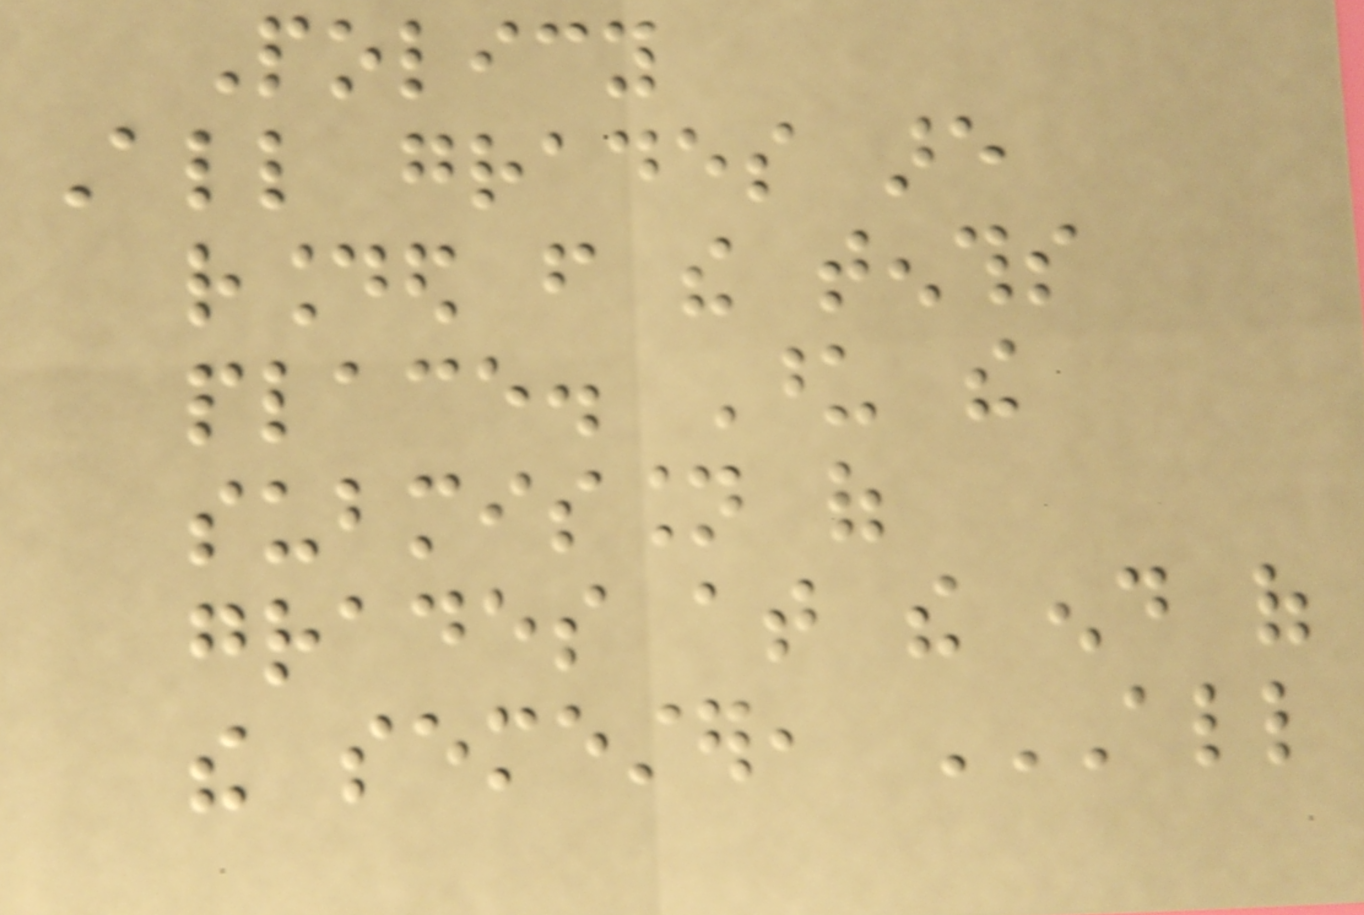Policy
All grades are
rounded from the tenths
place. Upon the
submission of
grades at the end of
the semester, ALL
